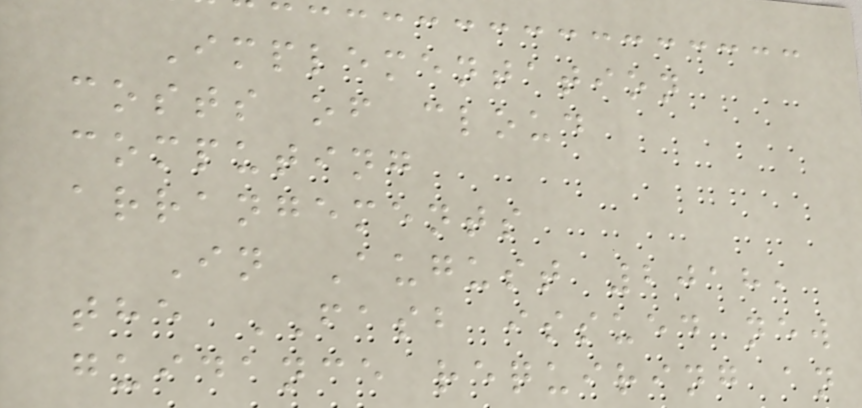Implementation
costs of cloud
computing
arrangements
In August 2018,
the FASB issued new
guidance requiring an
